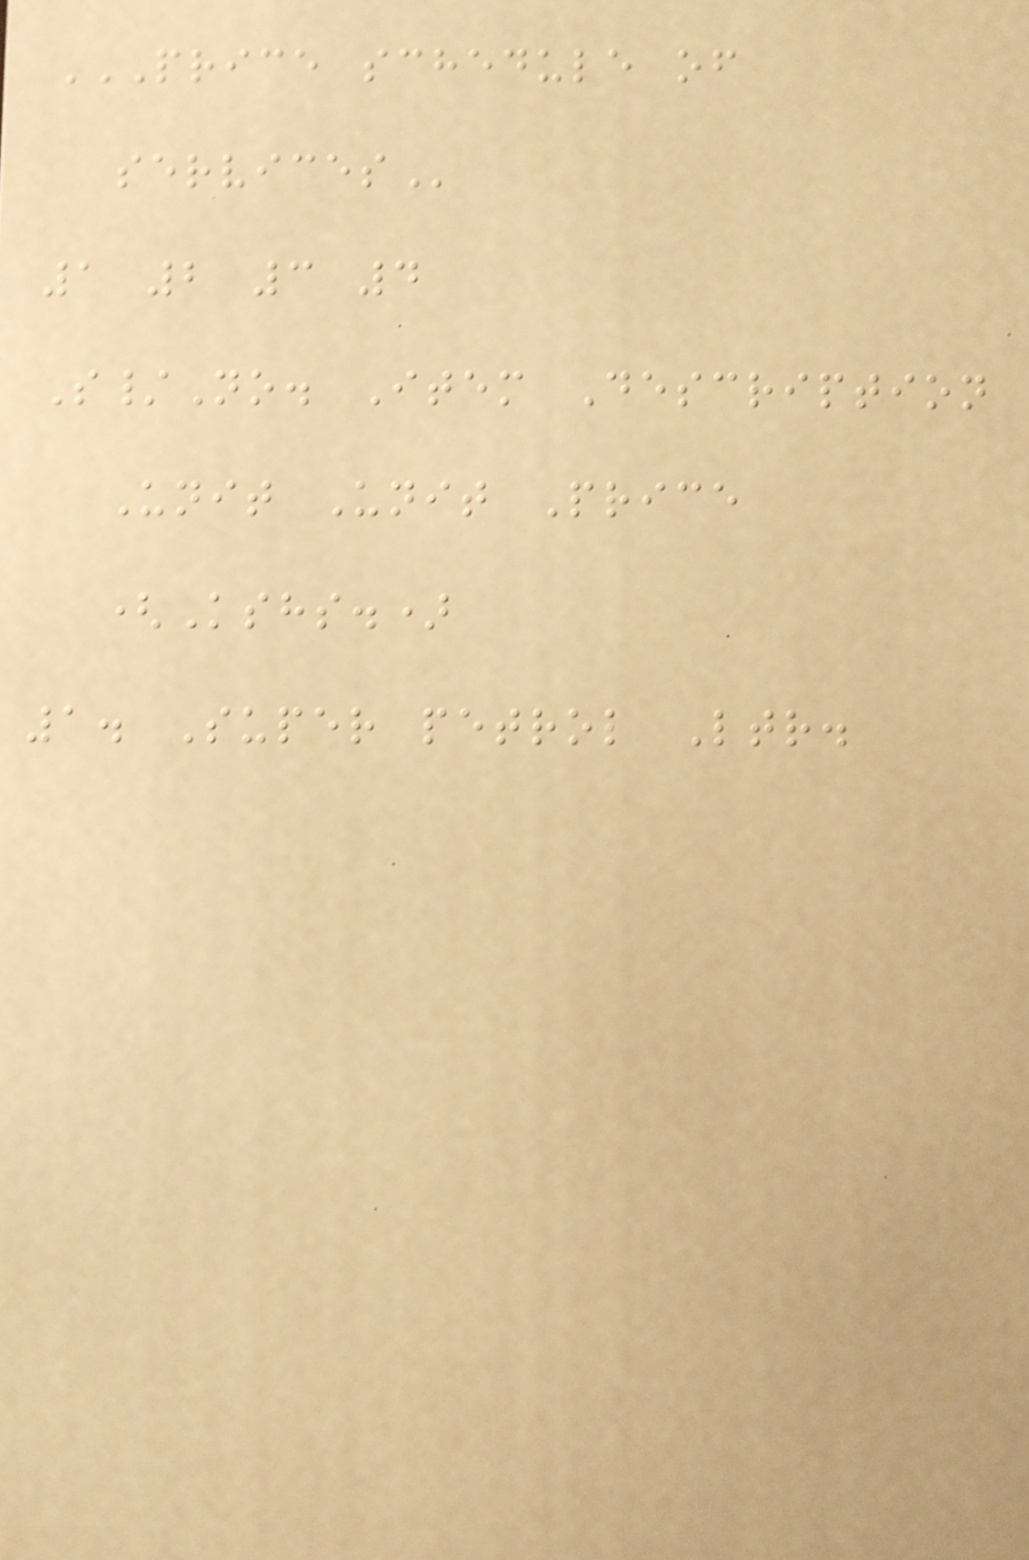PRICE SCHEDULE OF
SERVICES
1 2 3 4
S/No. Item Description
Unit Unit Price
(Kshs.)
1. Super petrol Ltr.
